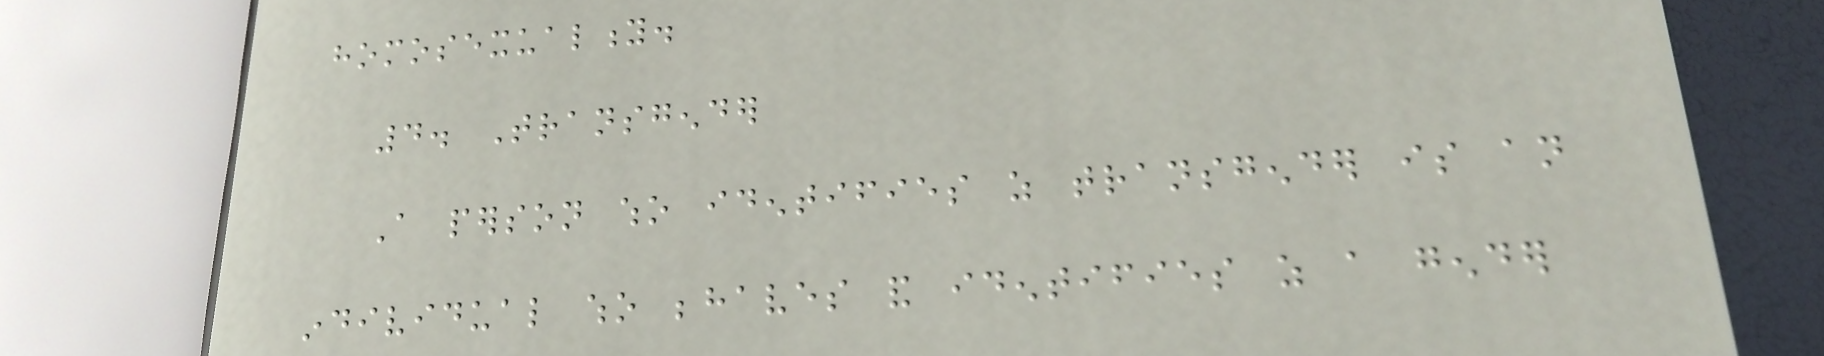homosexuality.
4. Transgender
A person who identifies as transgender is an
individual who behaves and identifies as a gender
